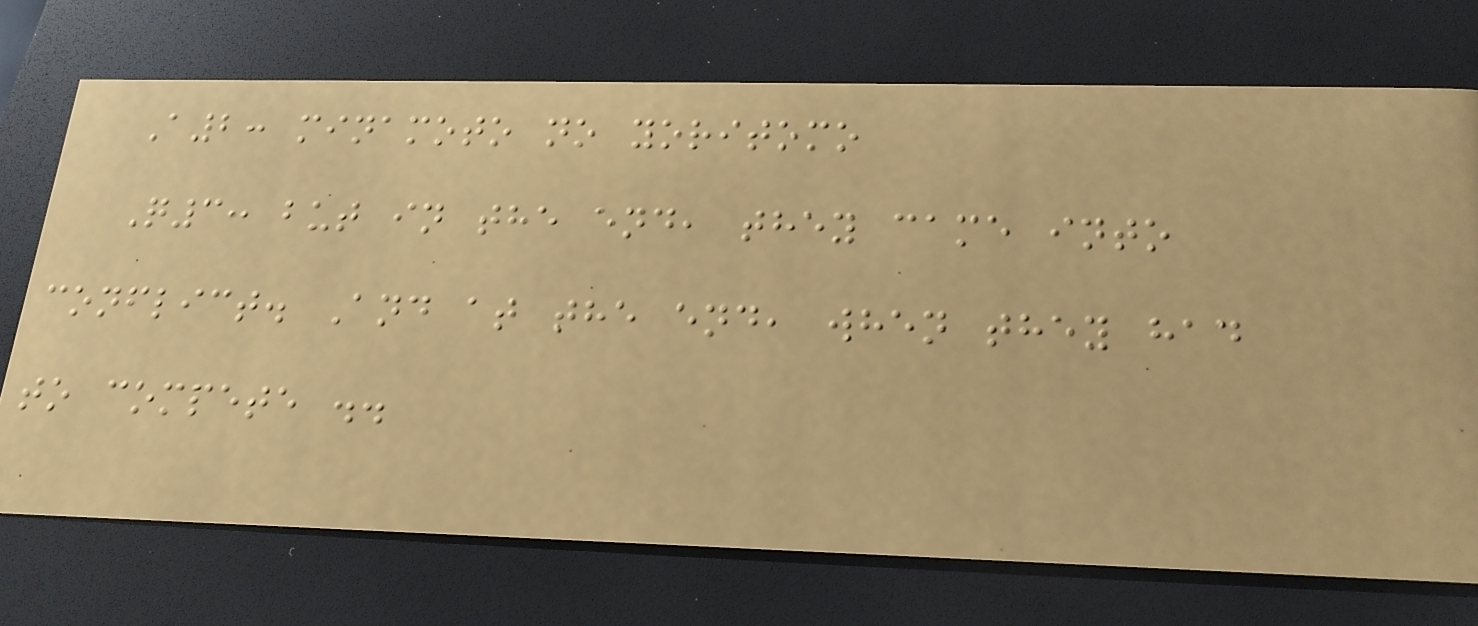A2: minamoto no yoritomo
Q3: but in the end, they came into
conflict. And at the end, when they had
to compete ..
